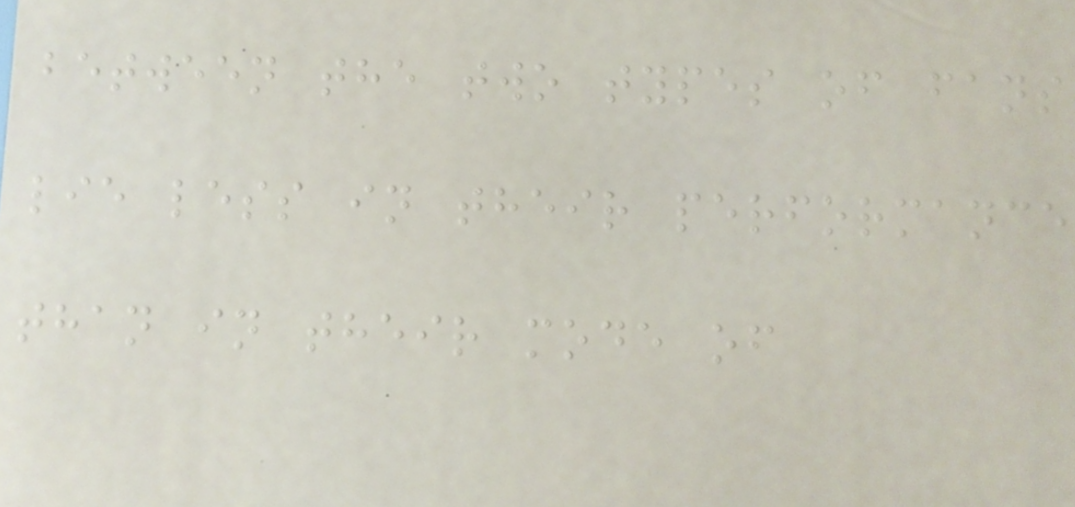between the two types of fans
lie less in their performance
than in their mode of
